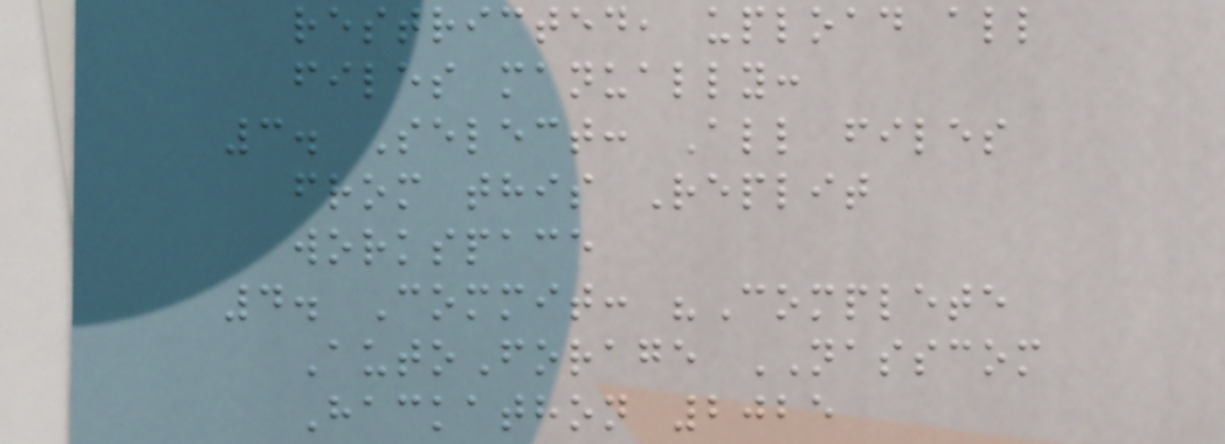restricted, upload all
files manually:
3. Select: All files
from this Replit
workspace
4. Commit: "Complete
AutoForage NASSCOM
Hackathon 2025
